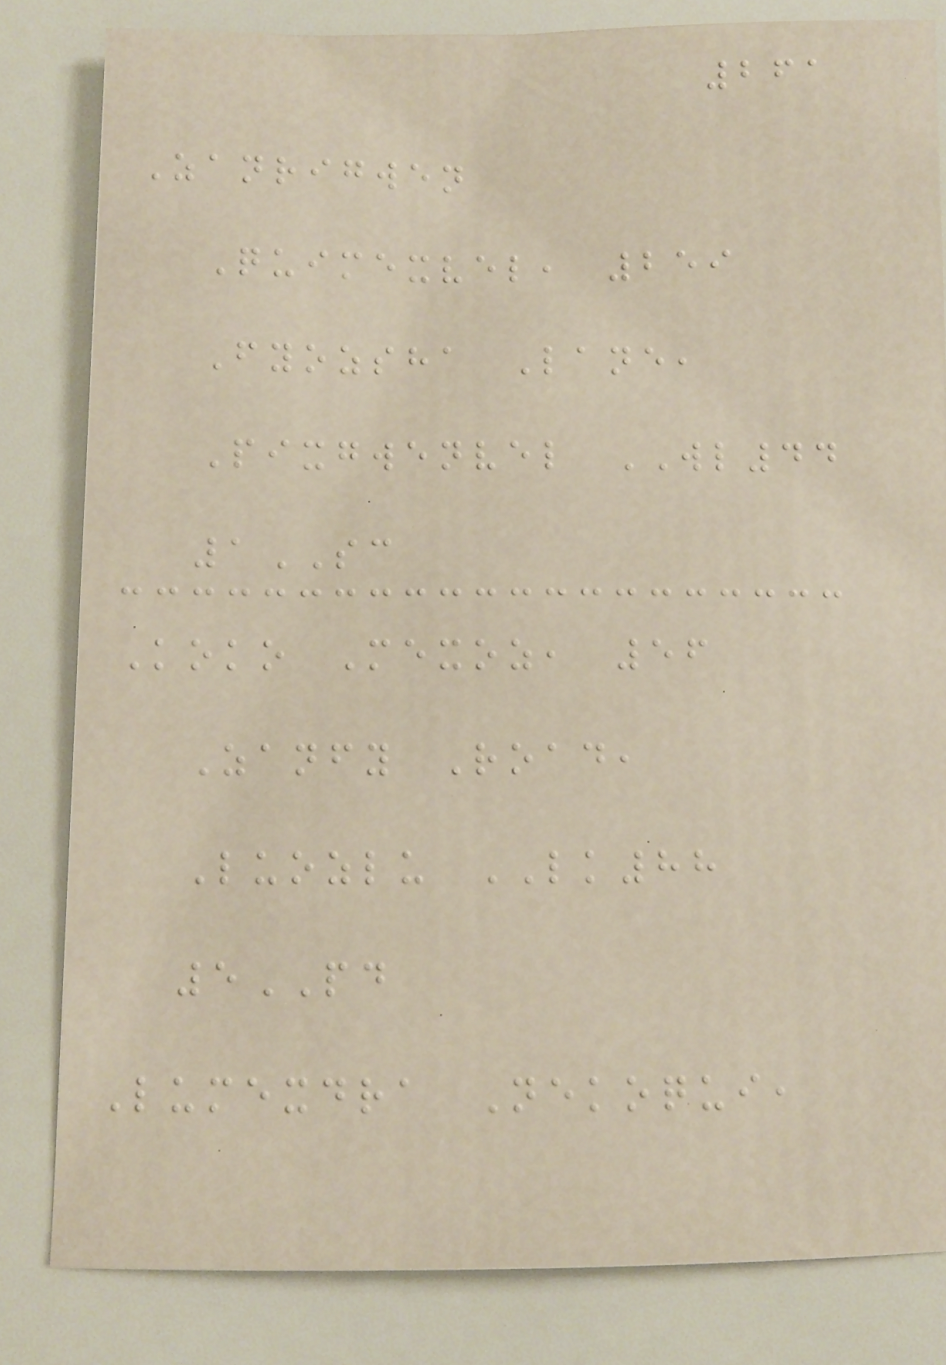261
Zanrigwen
Quimexvel, 259
Fyozsha Lane,
Pixgwenvel WL44
1SC
Koko Mexoz, 56
Zanfy Road,
Luozlu LK88
5PD
Lumexdra Nekoqui,
